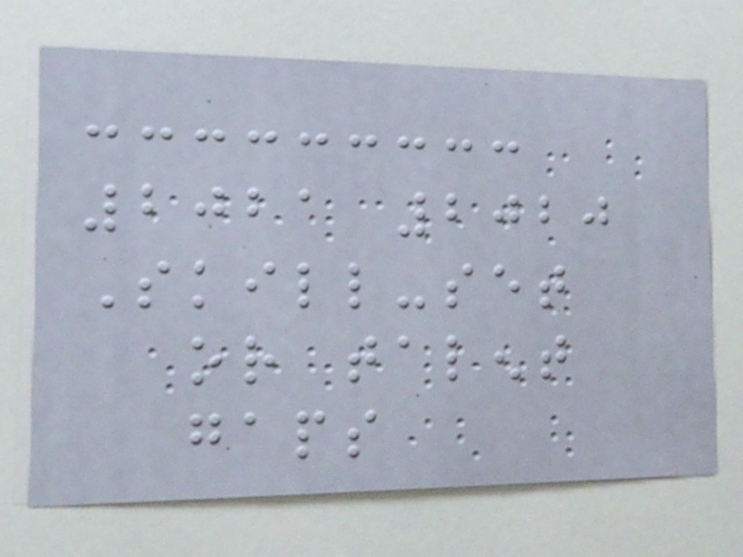2021 2020
Skill-set
or talent
gaps
